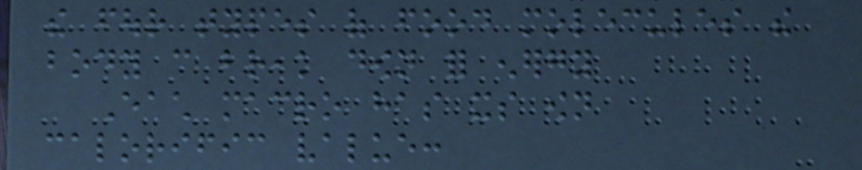the four types of food molecules the
body can break down for energy
Each macro has its own
calorific value:
